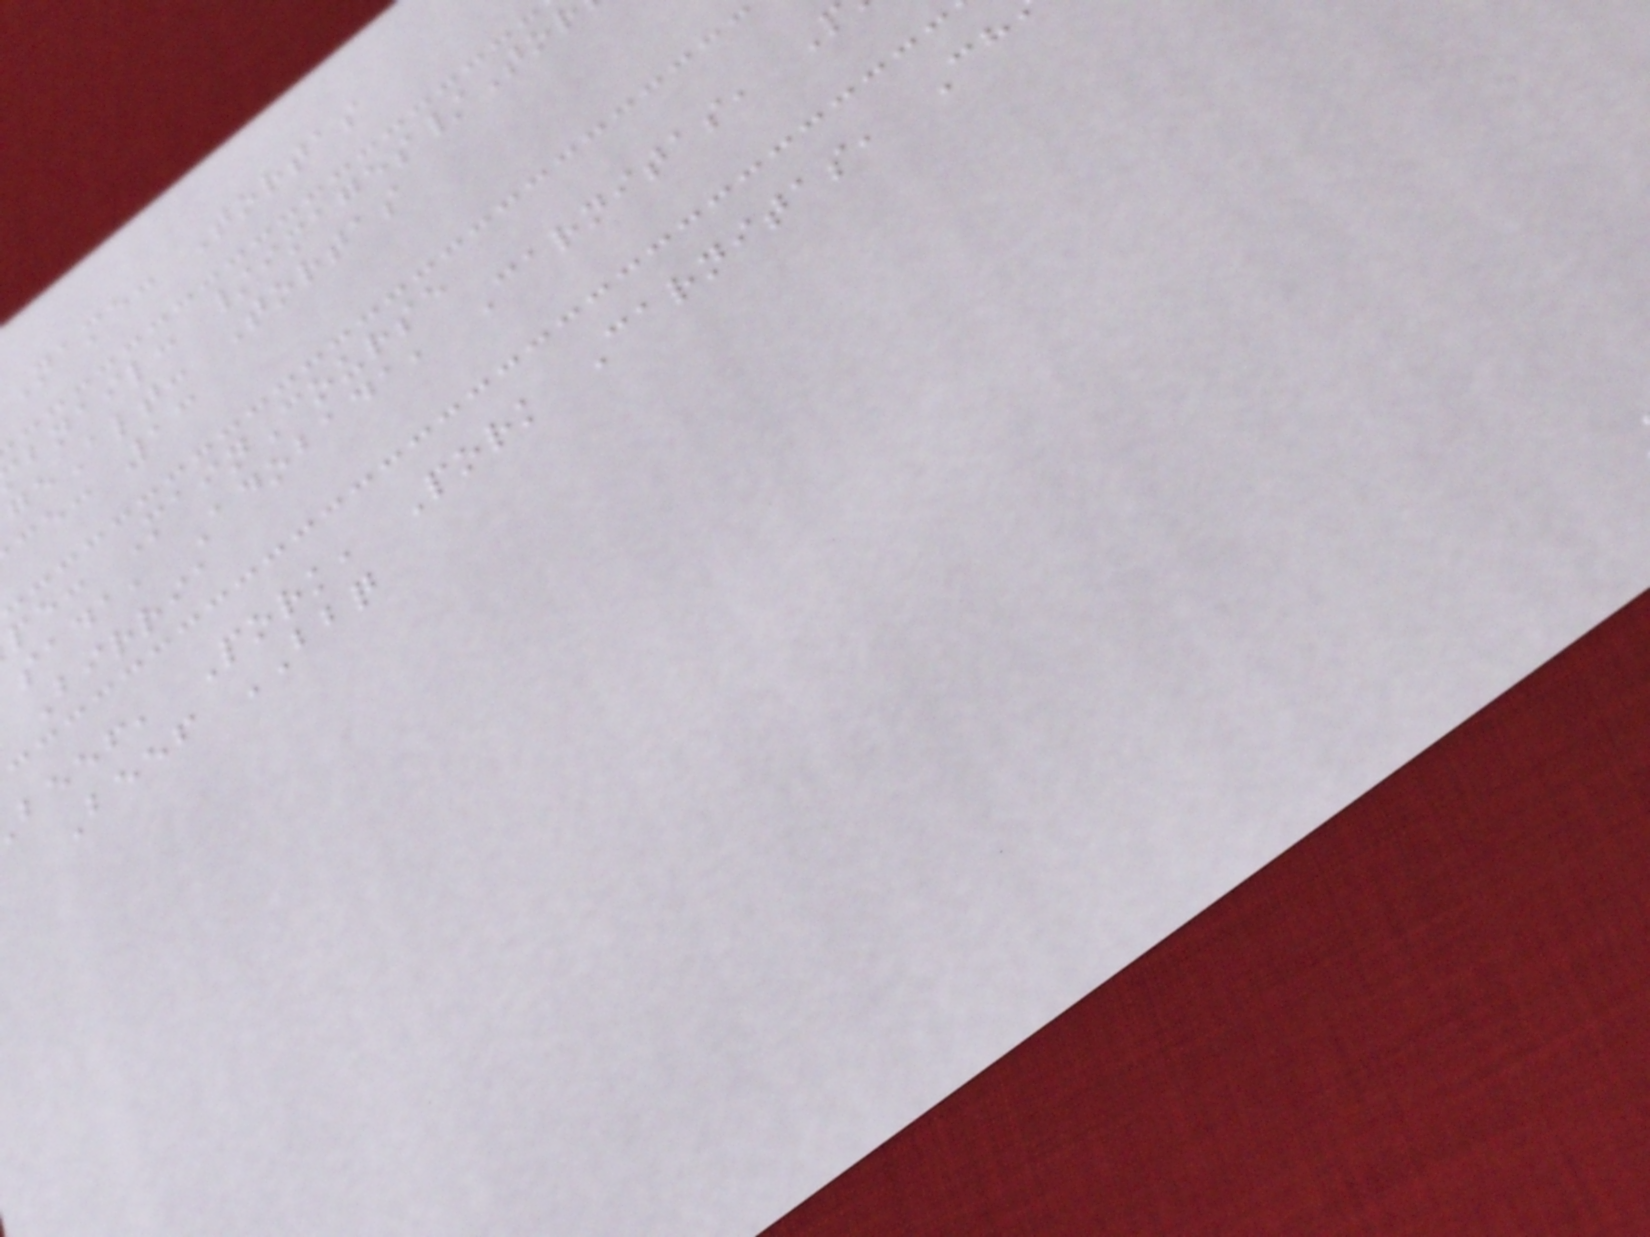Name: Tortas
bnail: /images/Tor
geAlt: Tortas
ce: 13
pe: MainCourse
sada, Adobada, Carnitas, P
Birria
beef, Pork, Pork Carnitas, Ch
Beef BBQ
